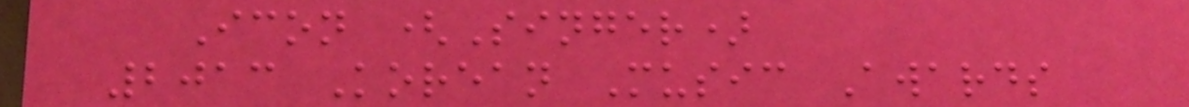Icon (Singer)
2013 Korean Music Awards
